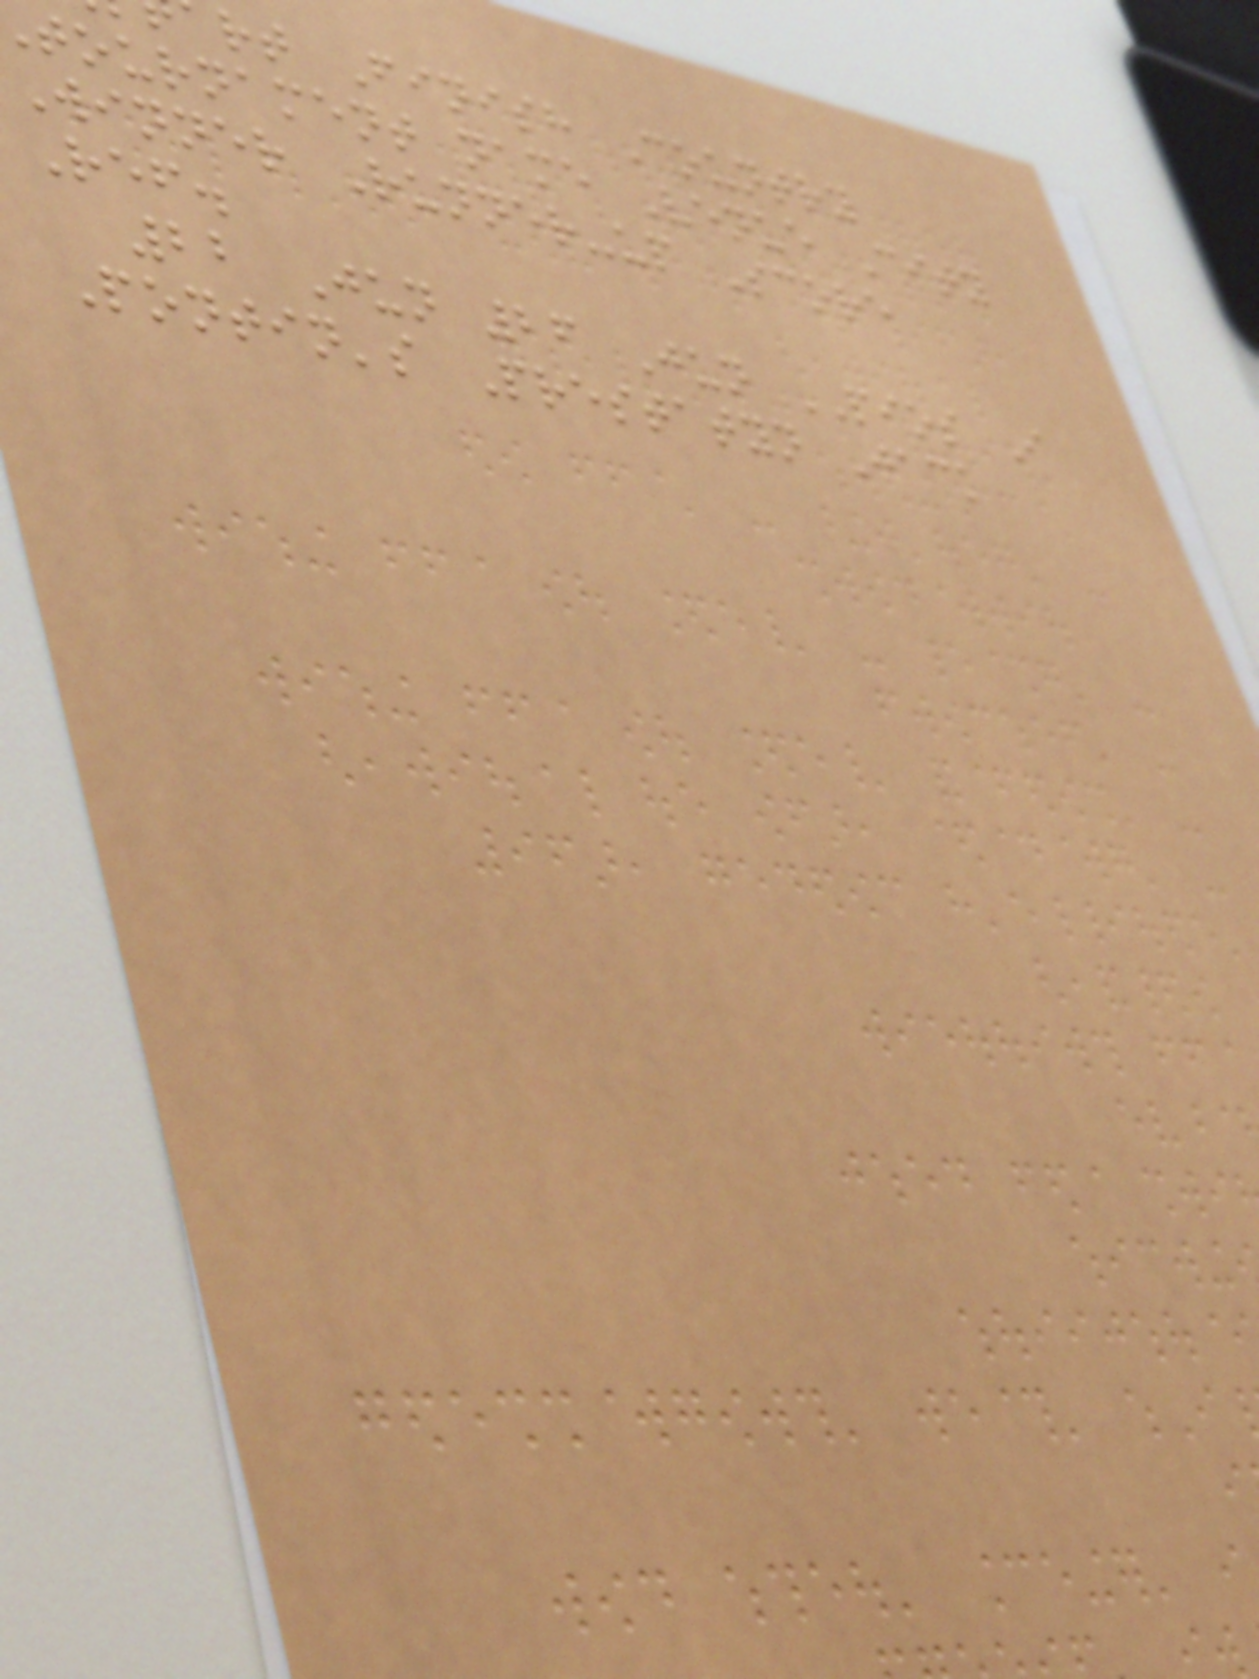rt Finish Country
tournament name Venue City
Winner Runner-up Score
Ref.
22 Jun 26 Jun PIOS I
Pontin's Prestatyn Jack
